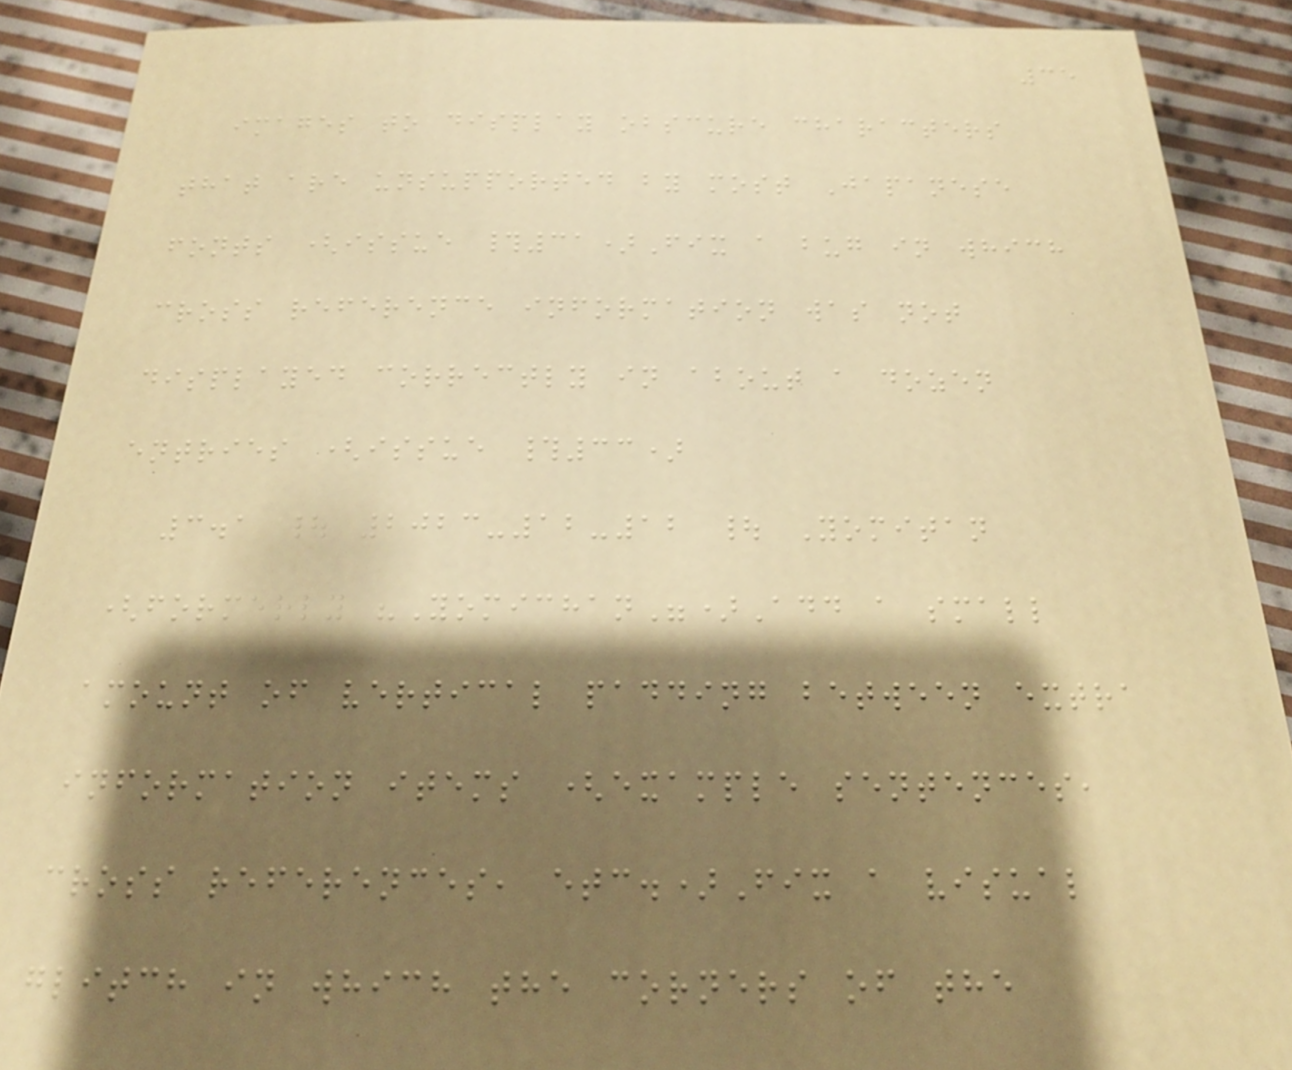35
images to display obscure characters
that are unsupported by most Japanese
fonts (issue #31)Fix a bug in which
cross reference information was not
displayed correctly in about a dozen
entries (issue #33)
3.1 | 2023-12-12 | Yomitan
(formerly "Yomichan")Add a small
amount of vertical padding between extra
information items (example sentences,
cross references, etc.)Fix a visual
glitch in which the corners of the
